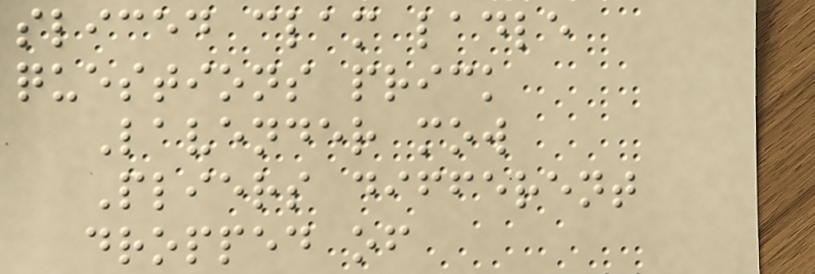sliced clam ladle
questions prick
Lavender mow
Pliers different
dropped of
